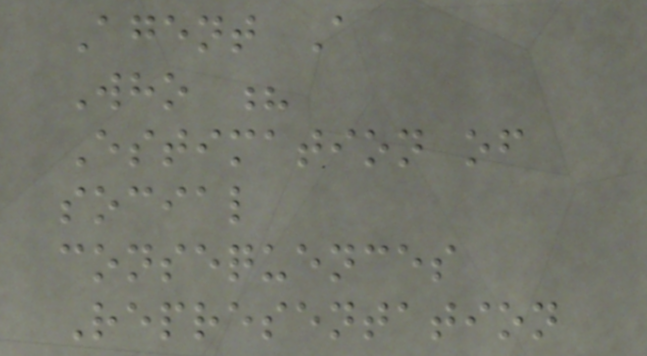Agent A
Who ?
Estimation of
social
consequences
Representation
